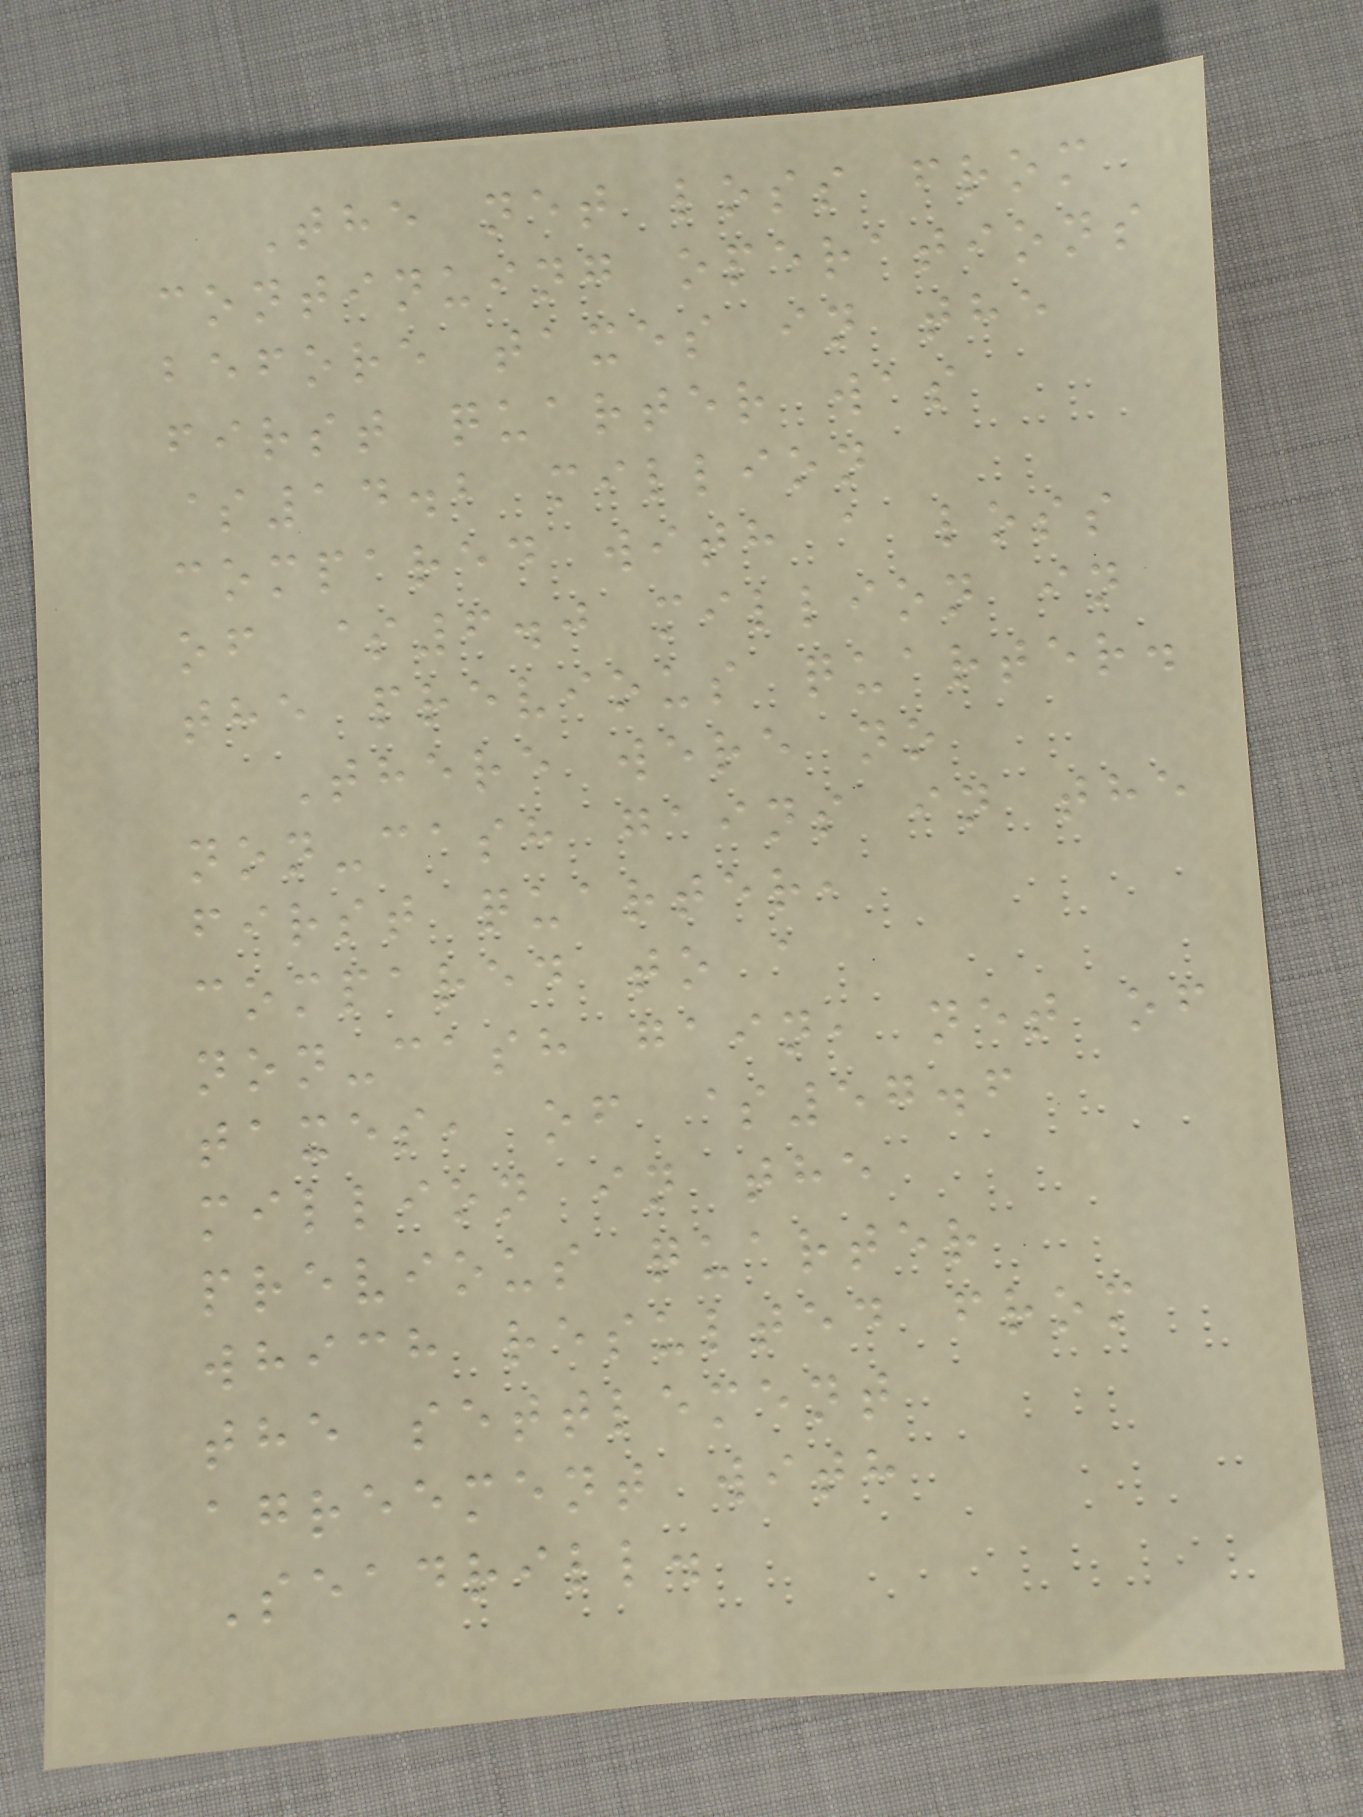The net loss from
continuing operations
before taxes in the
first quarter was
$14.2 million
compared with a loss
of $6.0 million in
the previous quarter.
There were no
non-cash gains in the
first quarter,
compared to a
non-cash gain, net of
taxes, of $57.6
million in the
previous quarter
which resulted from
the settlement
agreement with
Seadrill.
